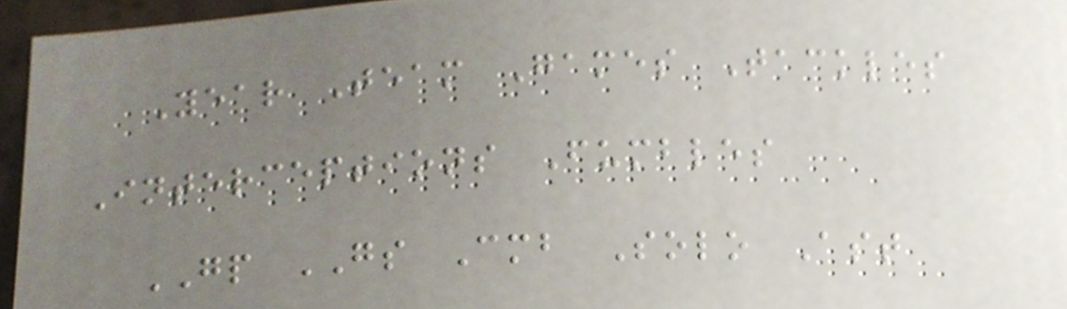Year Team Games Tackles
Interceptions Fumbles
GP GS Cmb Solo Ast
